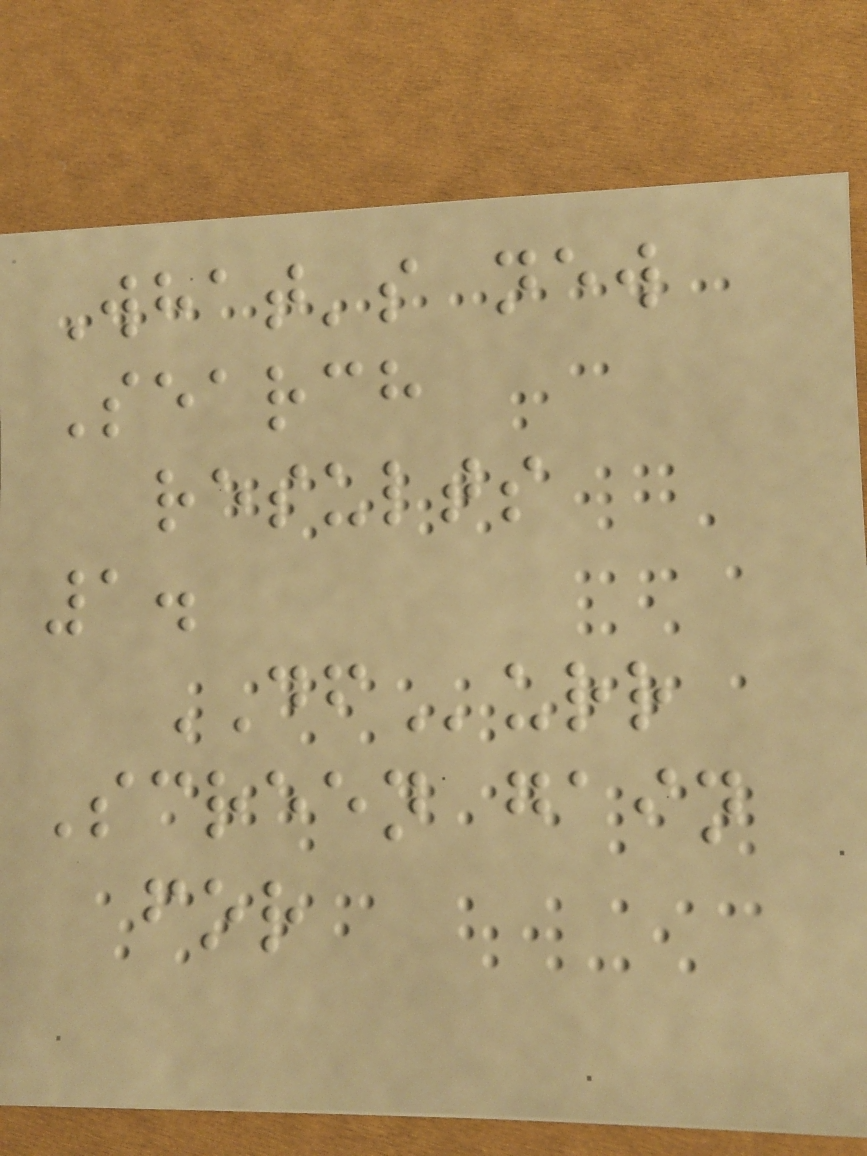What's new
Search
results
1.
DFurr
Screen gain
for
